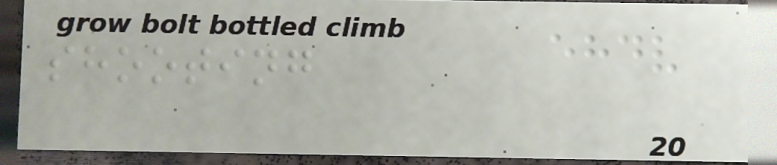shooting
